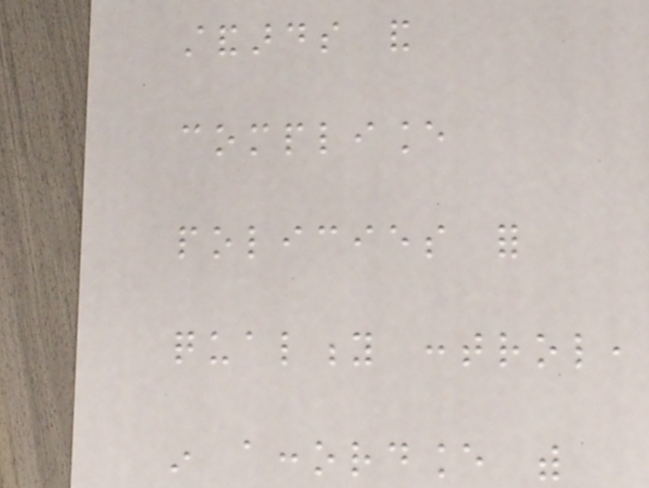standards and
compliance
policies for
quality control,
in accordance with
